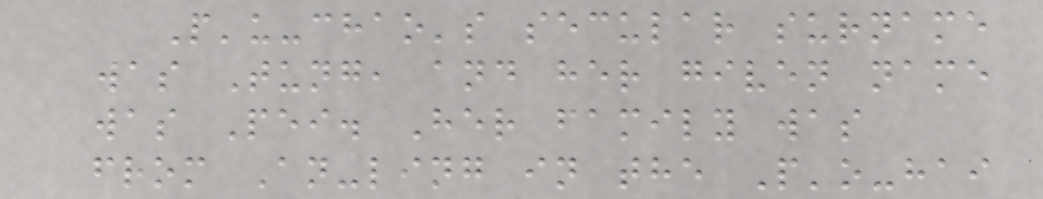P'u-chao's secular surname
was Tung, and her given name
was Pei. Her family was
from An-ling in the P'o-hai
